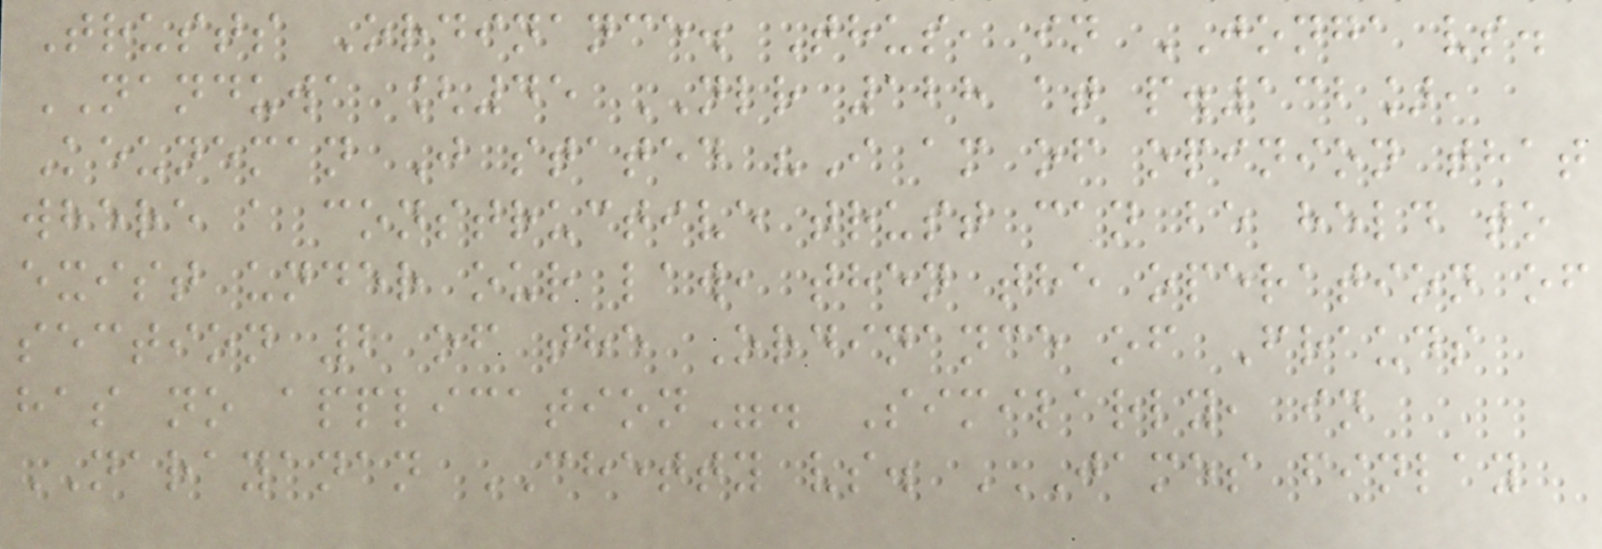Trusts Ordinance. Thus, in JONGA vs.
NANDUWA [45 NLR 128 at p.132],
Keuneman J stated "I am of opinion that
where a constructive trust can be held to
exist under our law, then the operation of
section 2 of the Ordinance of Frauds
has no application". Similarly, in
NARAYANAN CHETTY vs. JAMES FINLAY
